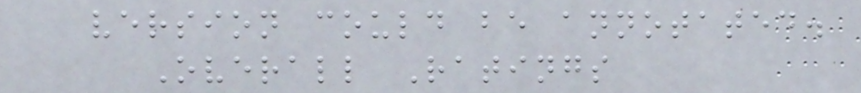version could be annotated.
Overall Ratings
